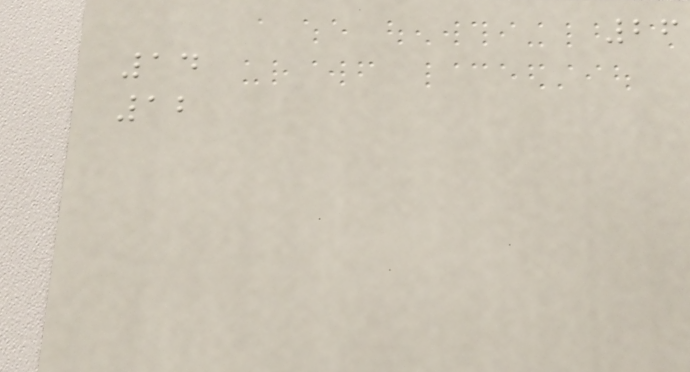26
14
12
